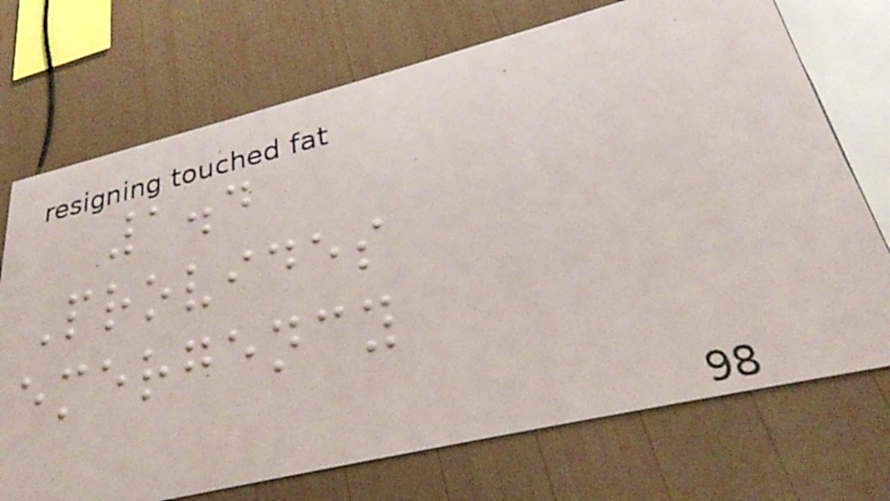1.4
Provides
emergency
